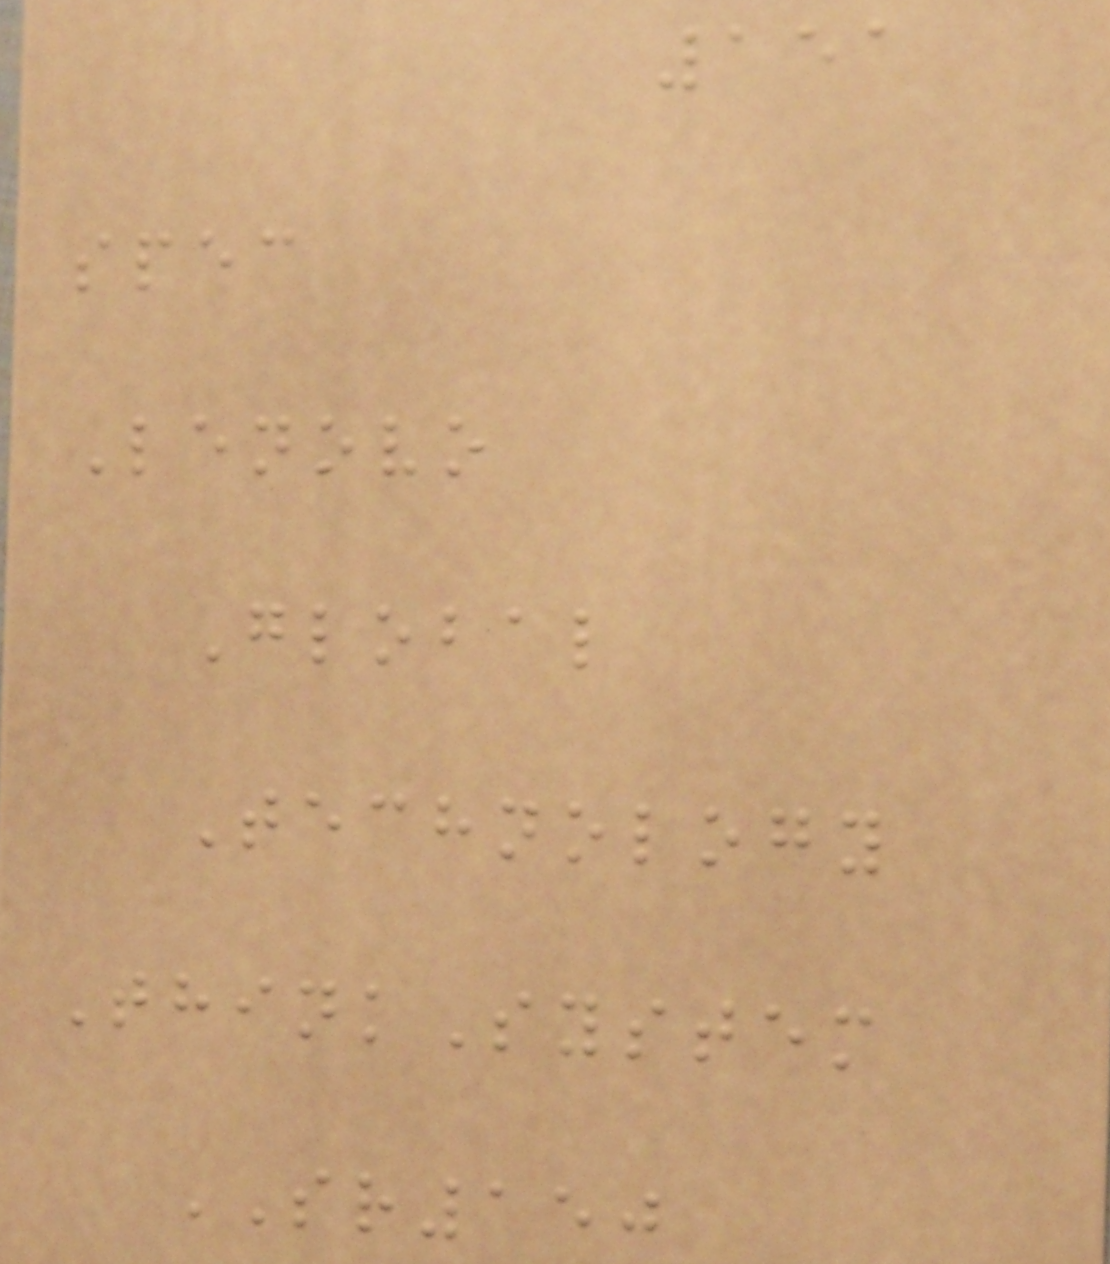151
spec
Lenovo
Global
Technology
ThinkSystem
SR150
